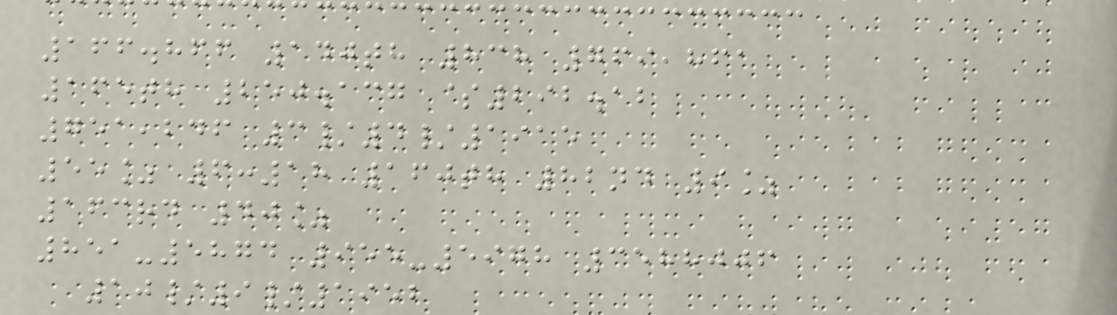166.866 140th 838 769,861
165th 250.137 $292.12
751,246 3/4/1915
55% 6:18 160th 82nd 9%
163rd 40%
851-5874 955-5978 3588006
10/9/1952
